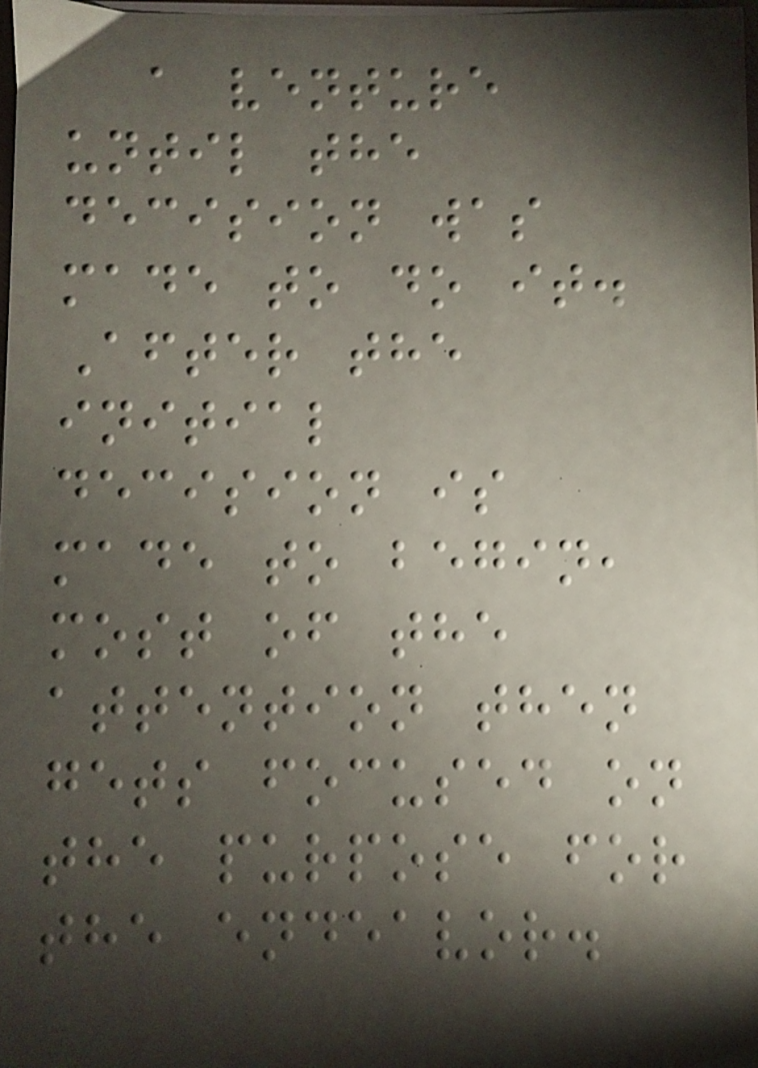a venture
until the
decision was
made to do it.
After the
initial
decision is
made to begin,
most of the
attention then
gets focused on
the purpose for
the endeavor.
